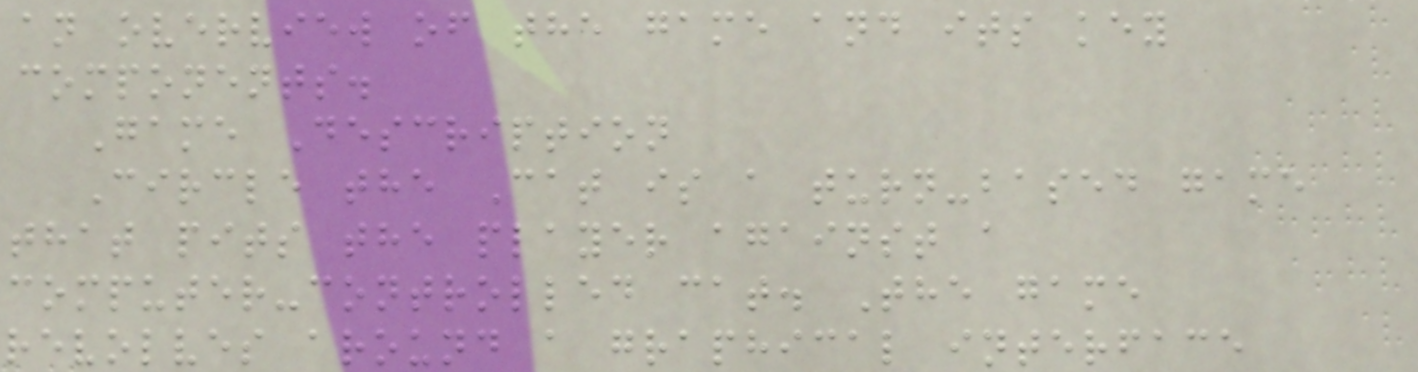an overview of the game and its key
components.
Game Description
Circle the Cat is a turn-based game
that pits the player against a
computer-controlled cat. The game
revolves around a graphical interface
